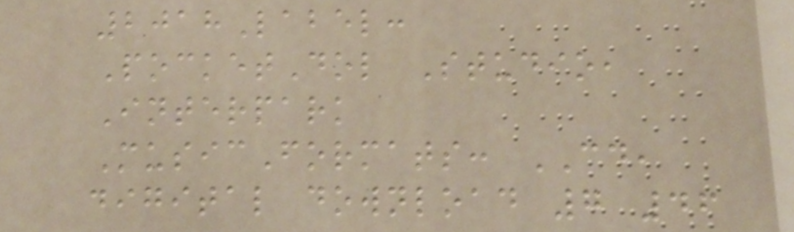2018Label:
PocketDol Studio,
Interpark
MusicFormats: CD,
digital download 7 46
